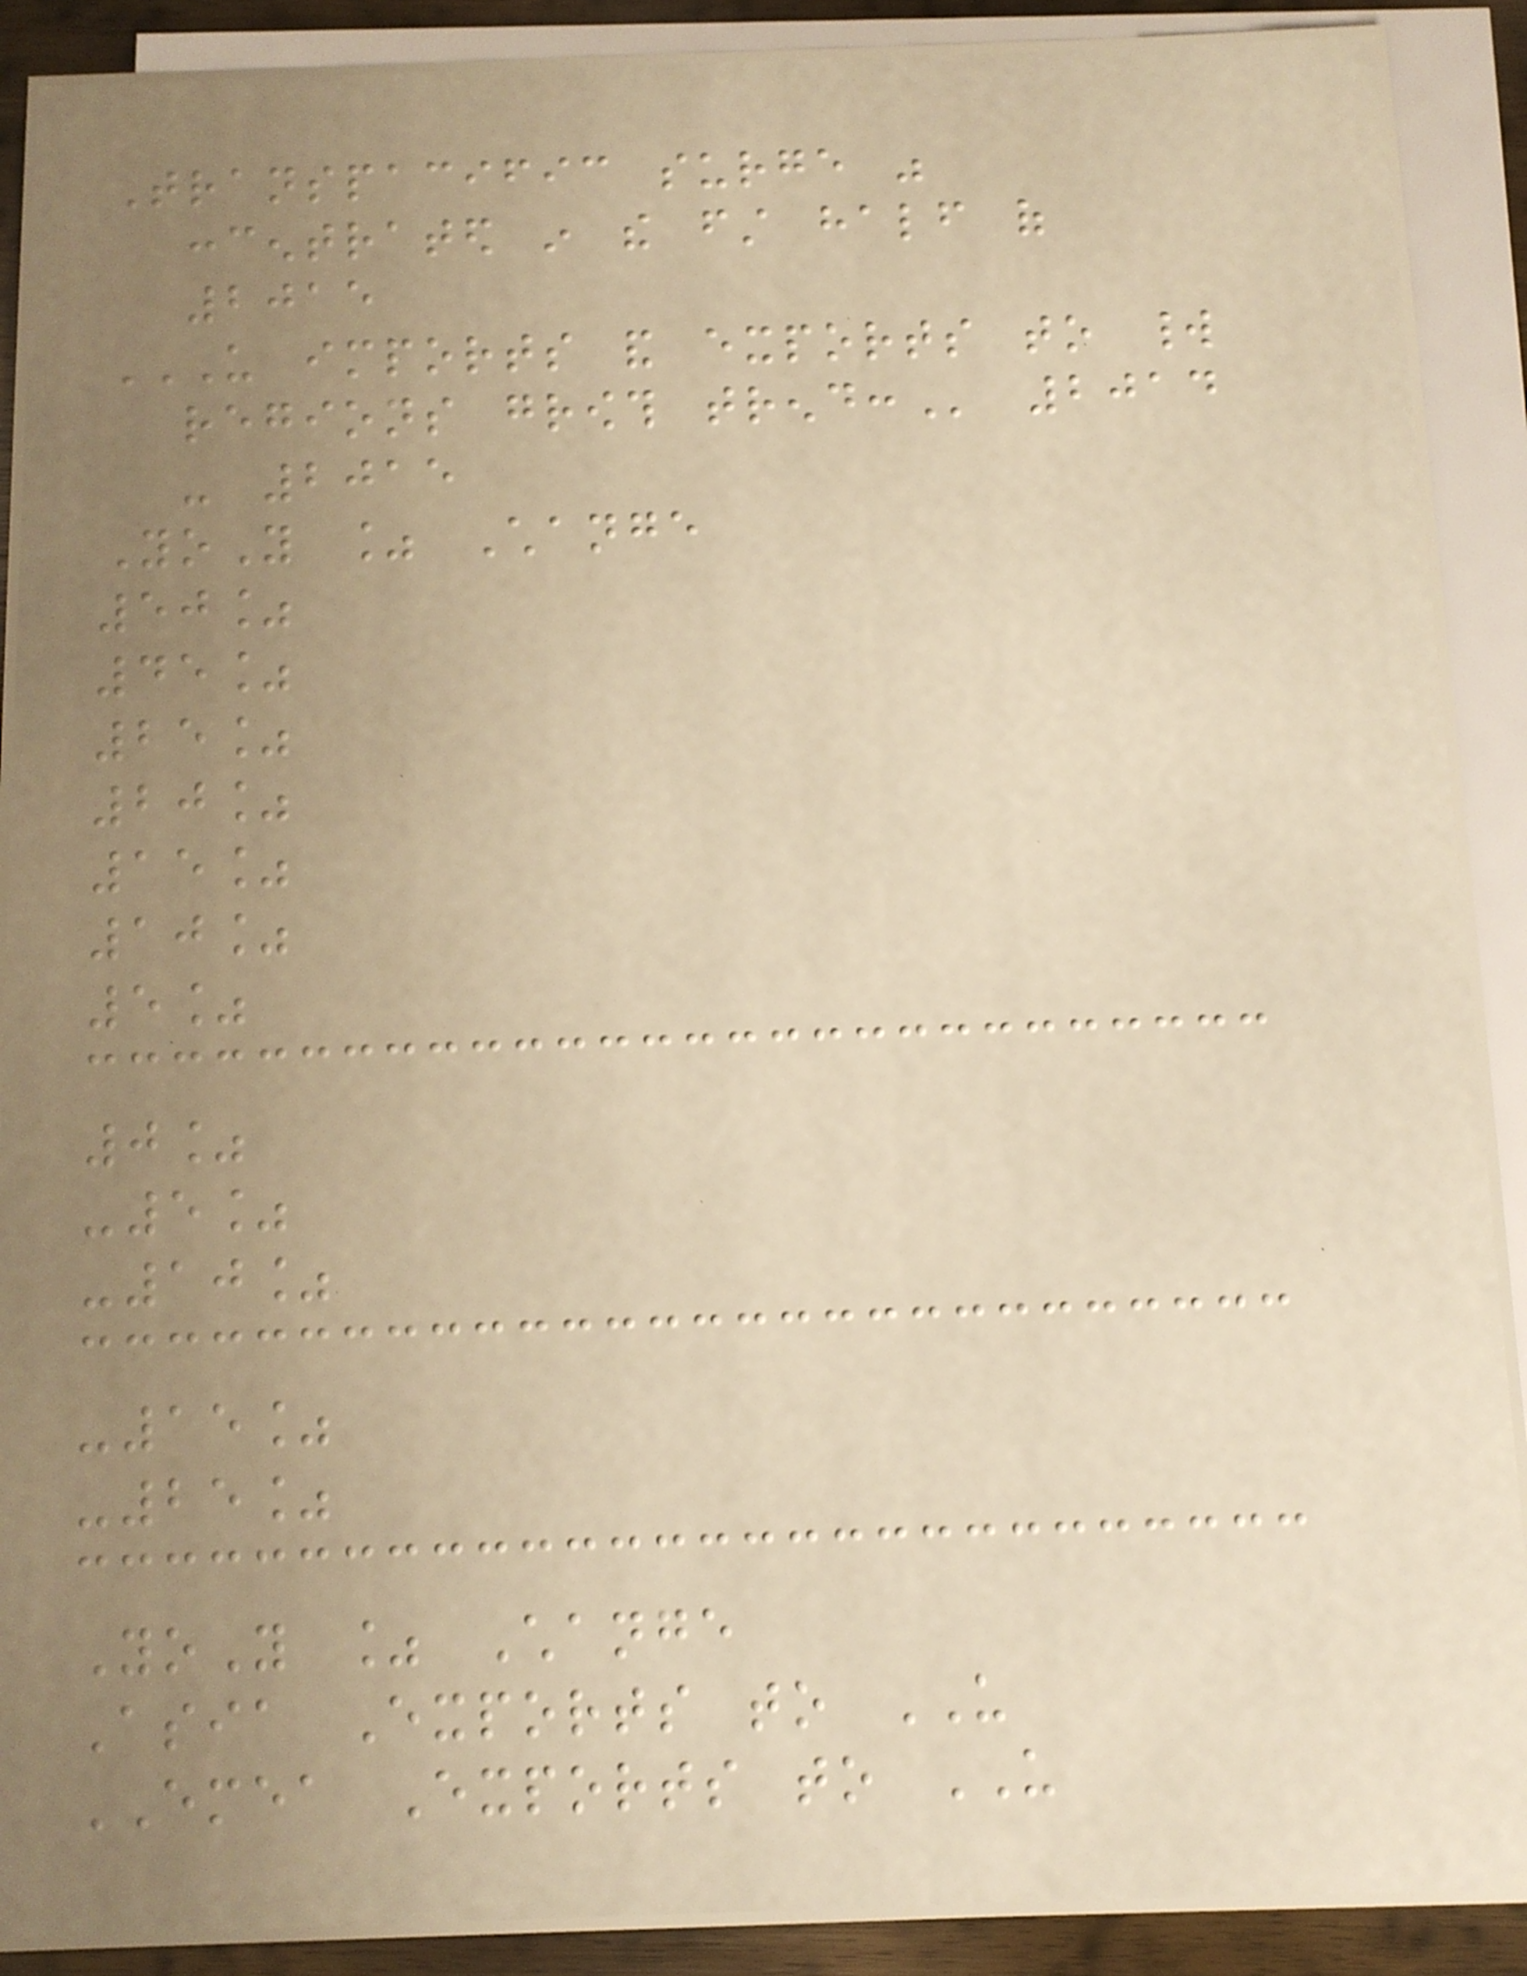Transpacific surge was
concentrated in the first half of
2015
US IMPORTS AND EXPORTS TO WORLD
REGIONS GROWTH TREND: 2014
- 2015
YoY % Change
50%
45%
25%
20%
15%
10%
5%
0%
-5%
-10%
-15%
-25%
YoY % Change
Asia Exports to US
EMEA Exports to US
